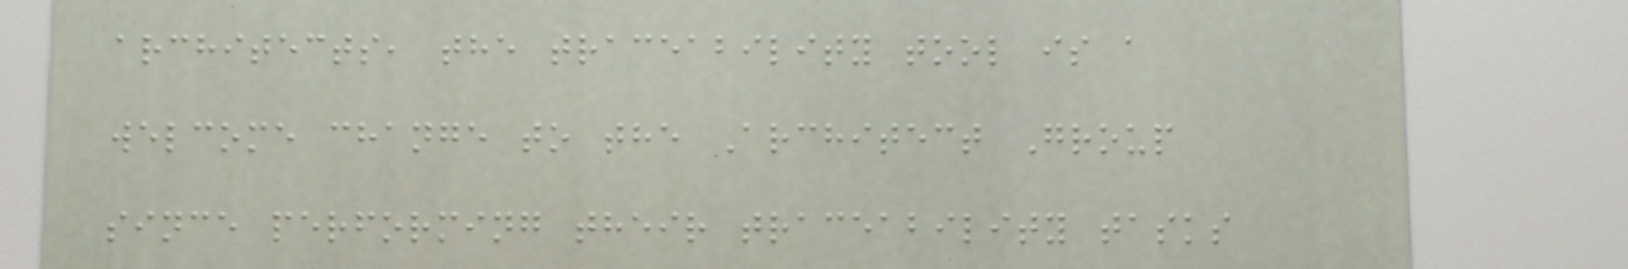architects, the traceability tool is a
welcome change to the Architect Group
since performing their traceability tasks
